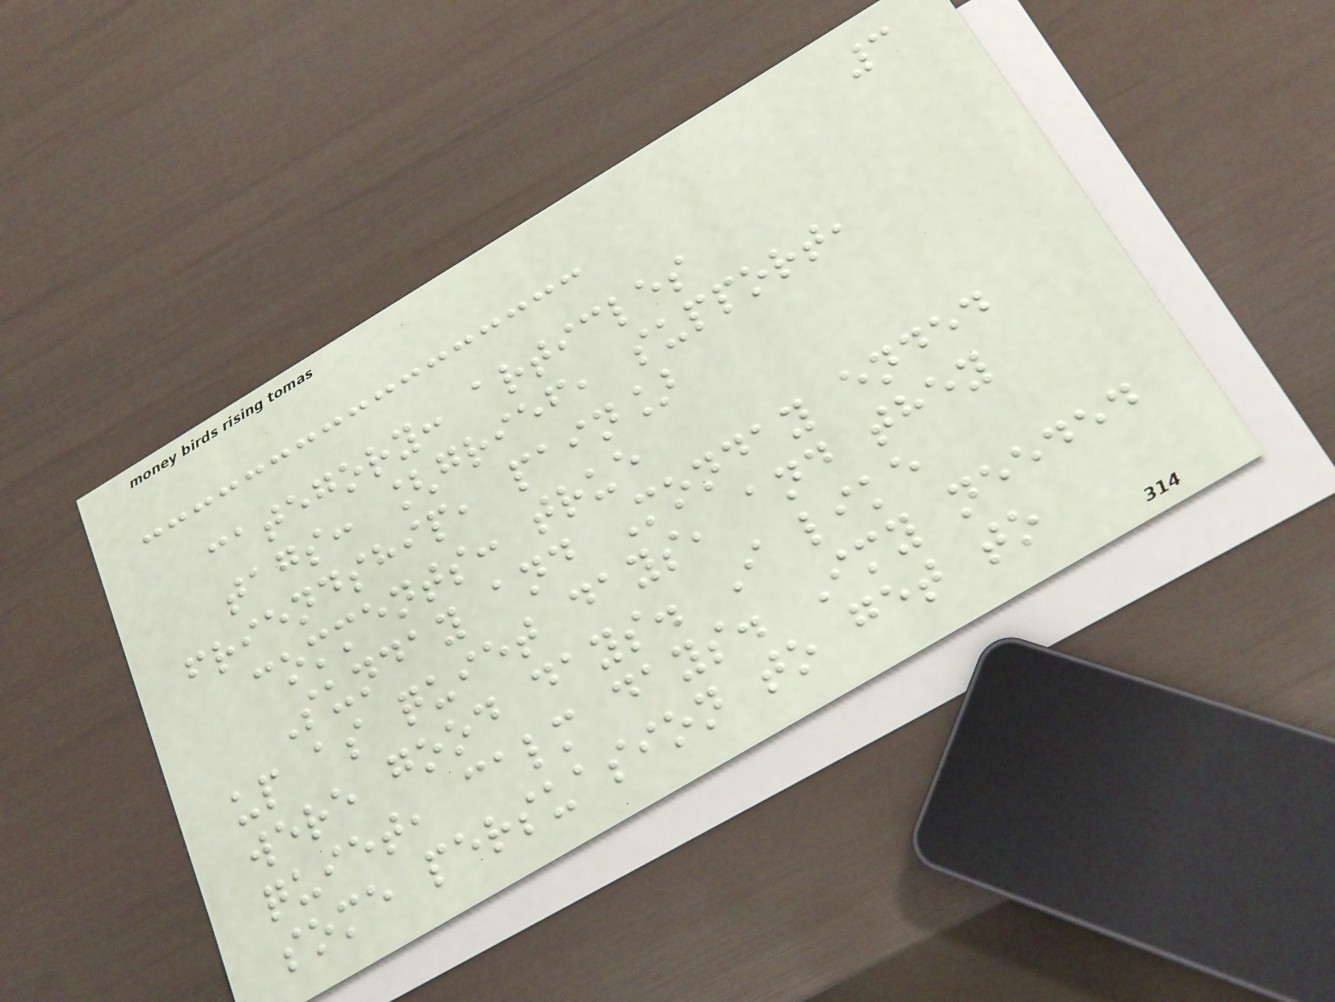3
category: articles
tags: [grief, support,
friendship, pain]
comments: true
Sunday and Monday ended
up as quiet days, and they
were good days. I like
quiet, calm days. Imy needed
some persuasion to get to
